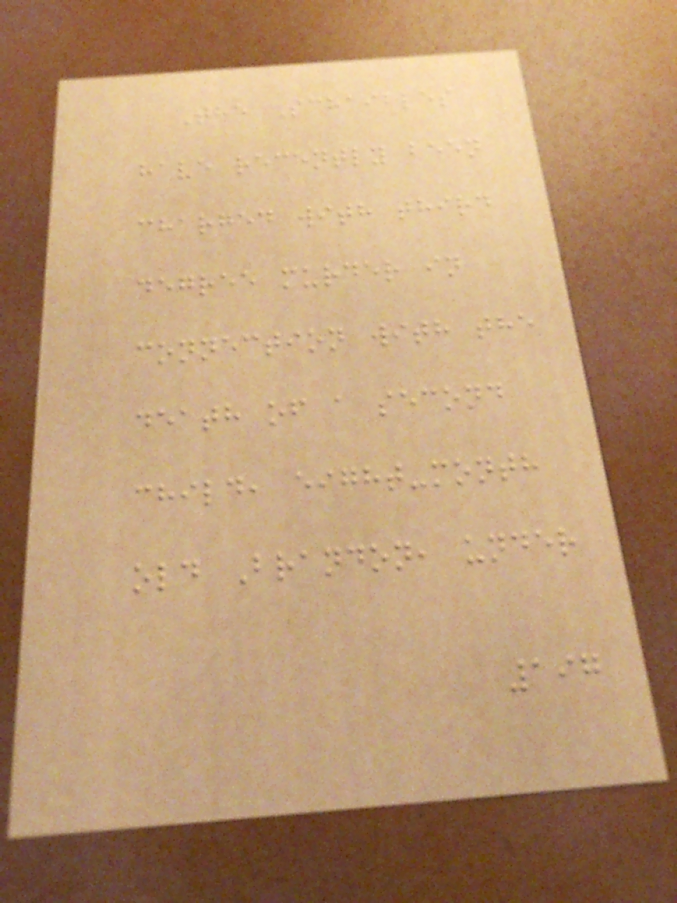The Schaibles
have recently been
charged with third
degree murder in
connection with the
death of a second
child, eight-month
old Brandon, under
197
